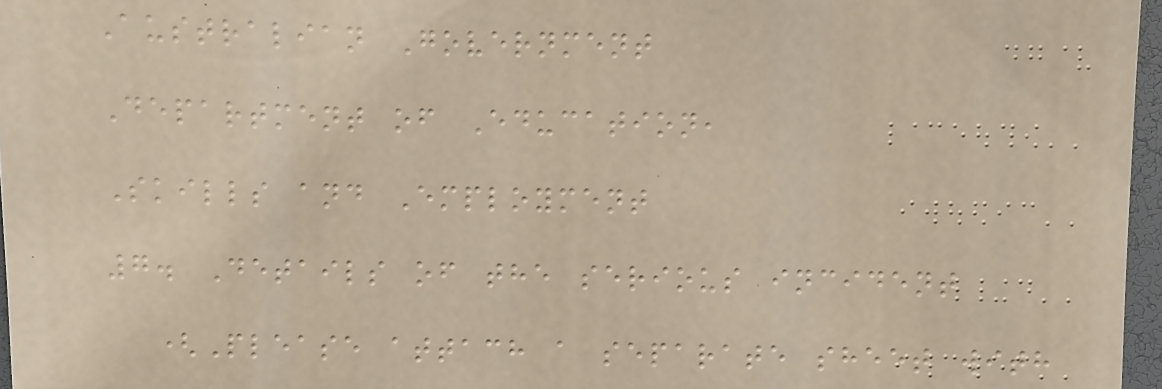Australian Government
Department of Education,
Skills and Employment
7. Details of the serious incident
(Please attach a separate sheet with
